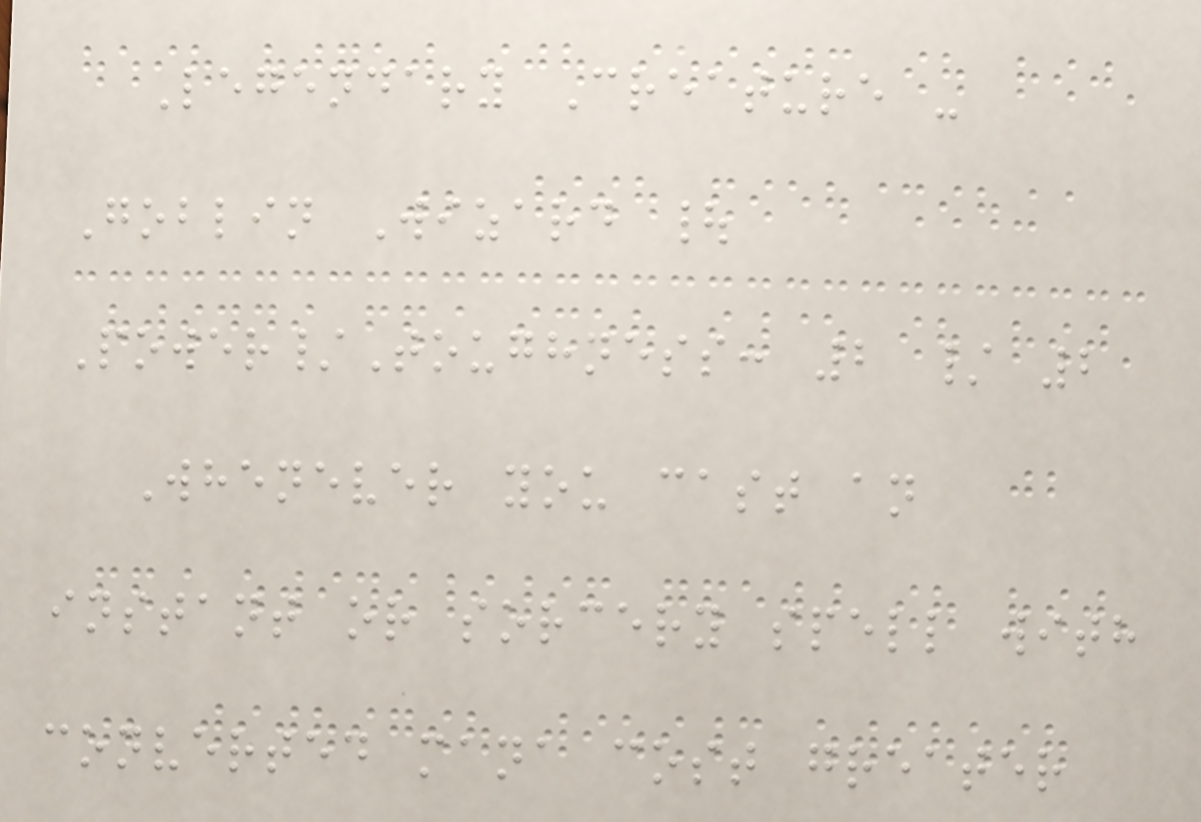Legendary Creature -
Goblin Wizard |
Power/Toughness: 2 / 2
Whenever you cast an
instant or sorcery spell with
converted mana cost greater
